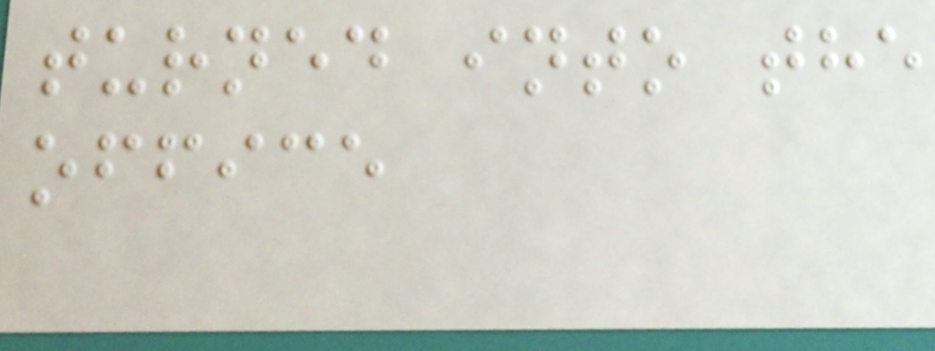turned into the
office
